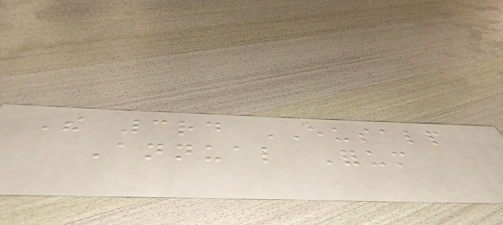The 3rd EUSALP
Annual Forum
